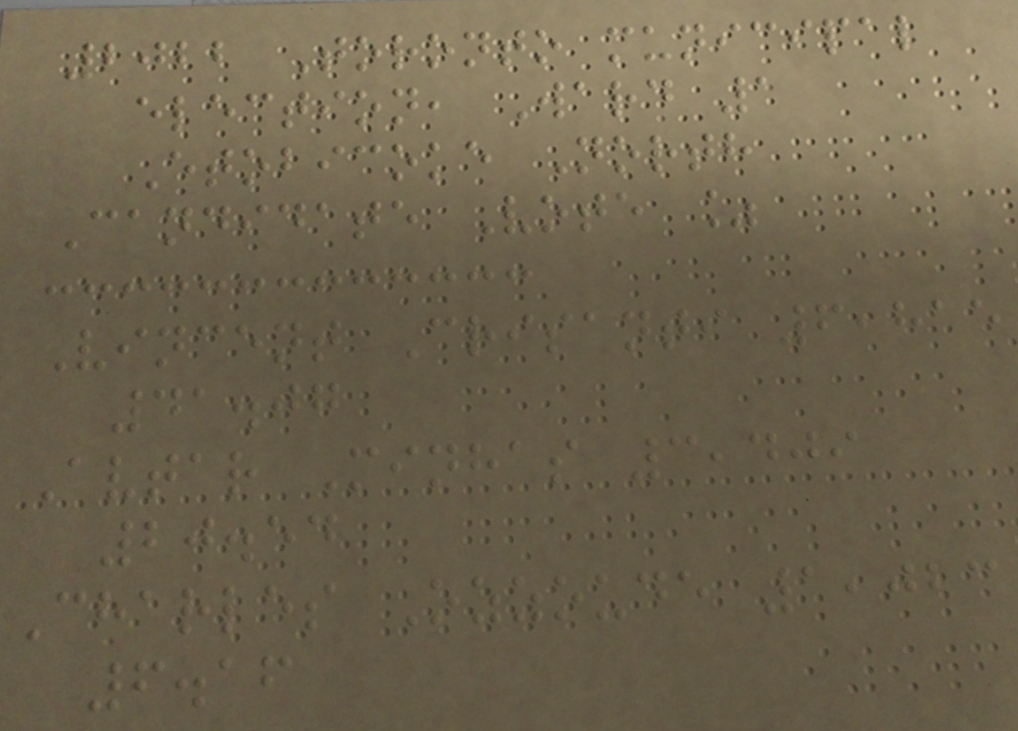2022 Toronto municipal
election, Ward 1
Etobicoke North
Candidate Vote %
Vincent Crisanti 6,815
41.07
Avtar Minhas 3,409
20.54
Charles Ozzoude 1,023
6.16
